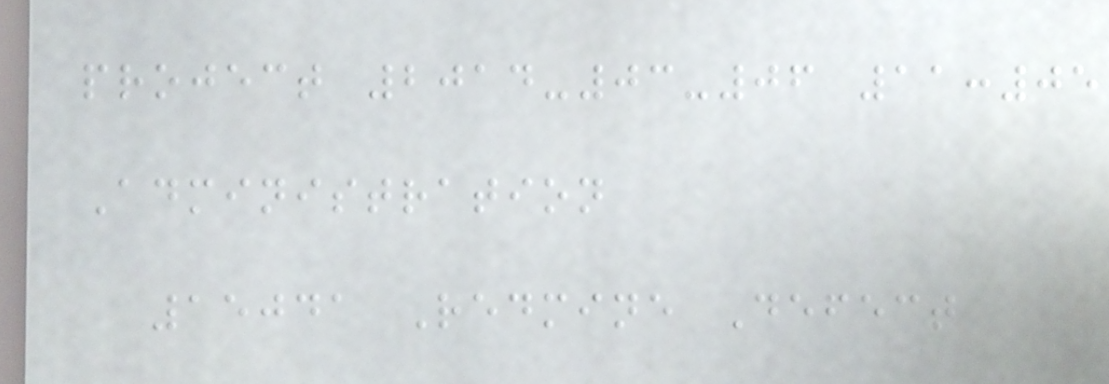project 2014-03-06 11:05
Administration
15041 Redmine Defect
